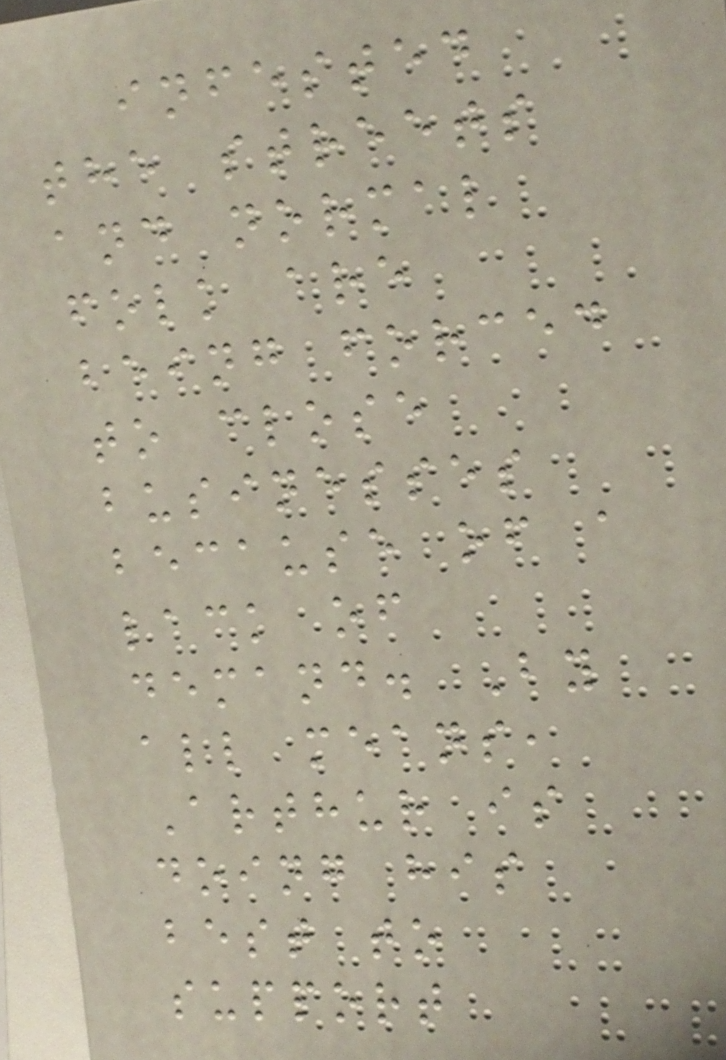infested
the streets
and normal
folk are
being forced
to close
businesses
because of a
lack of
demand. By
all means,
Arthur is
doing his
best to
support
